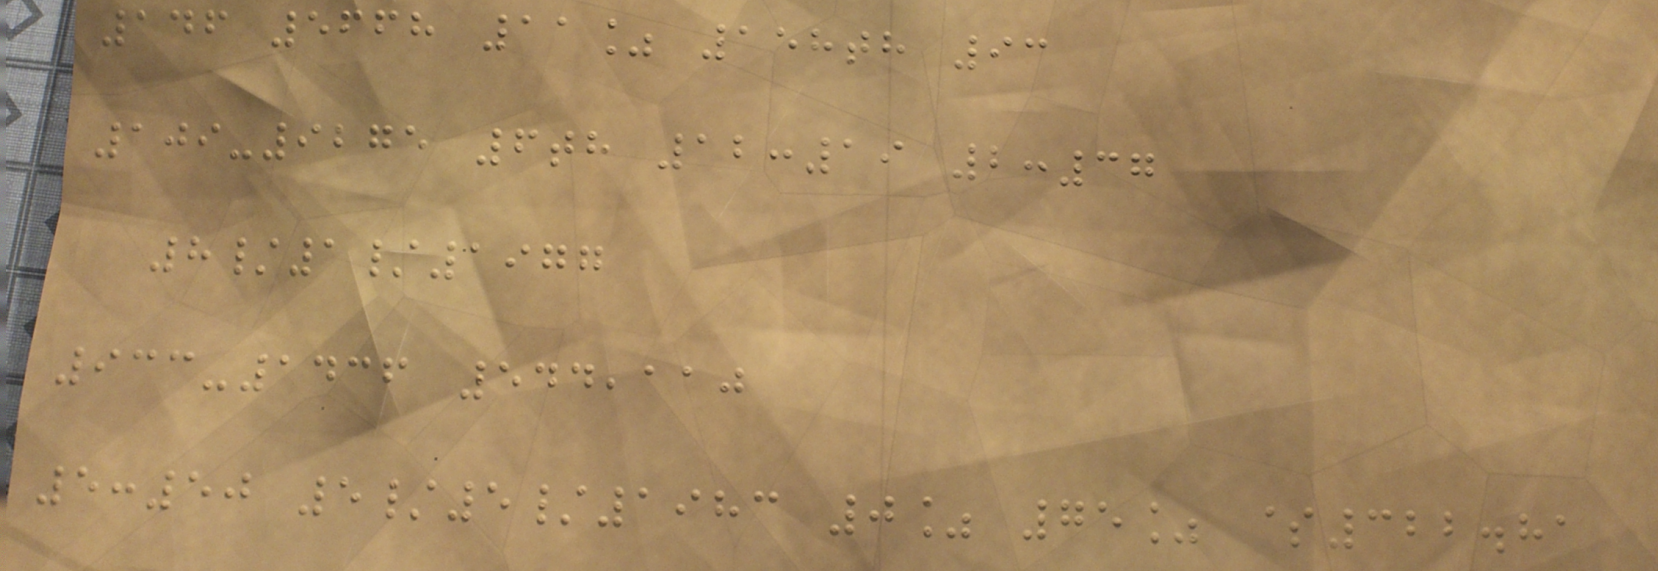146 5668 11% 158th 93
109-9275 6th 12:19 2:37
8/1/1977
933-1436 544,110
5:50 5/5/1983 0% 75% $322.81
